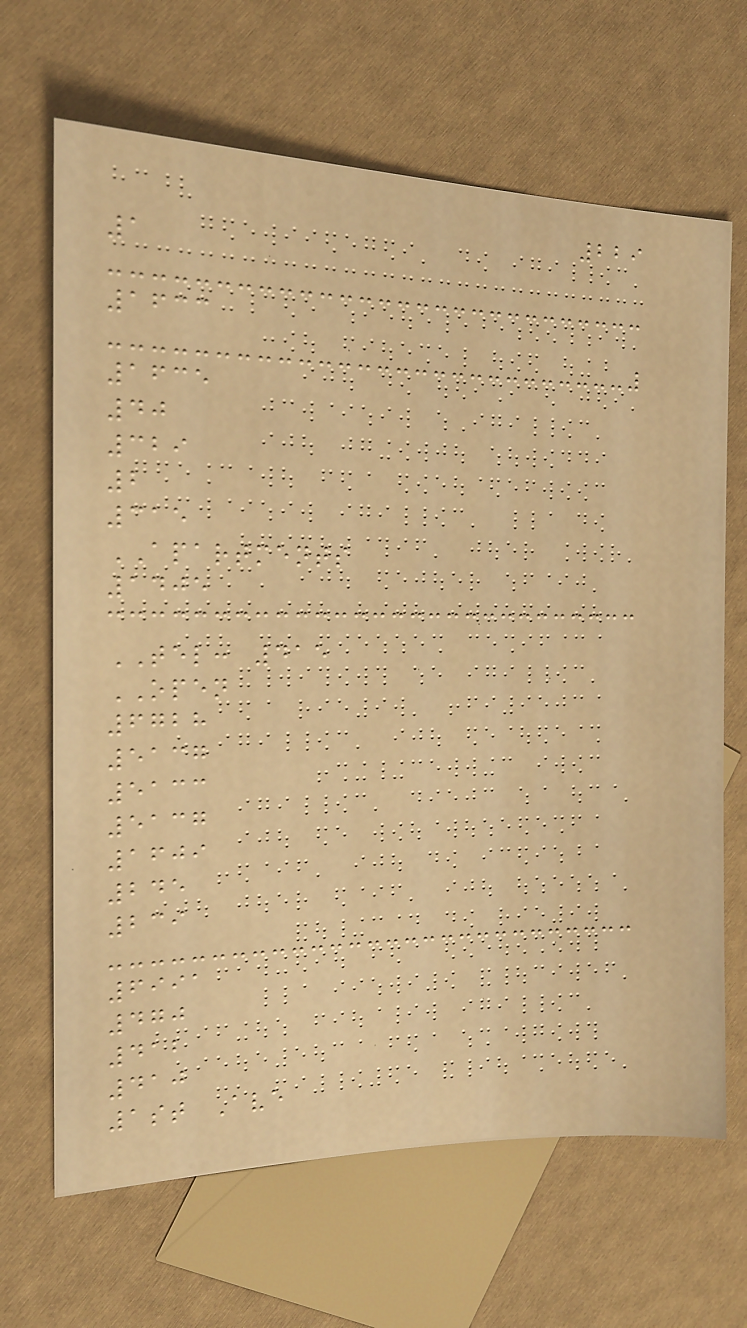229
1
1633
1635
40
329
2
315
APARTMENTS
1405
TEL: 415
OPEN
6728
5137
5133
5137
1609
245
239
6991
470
412
410
1st Ave
